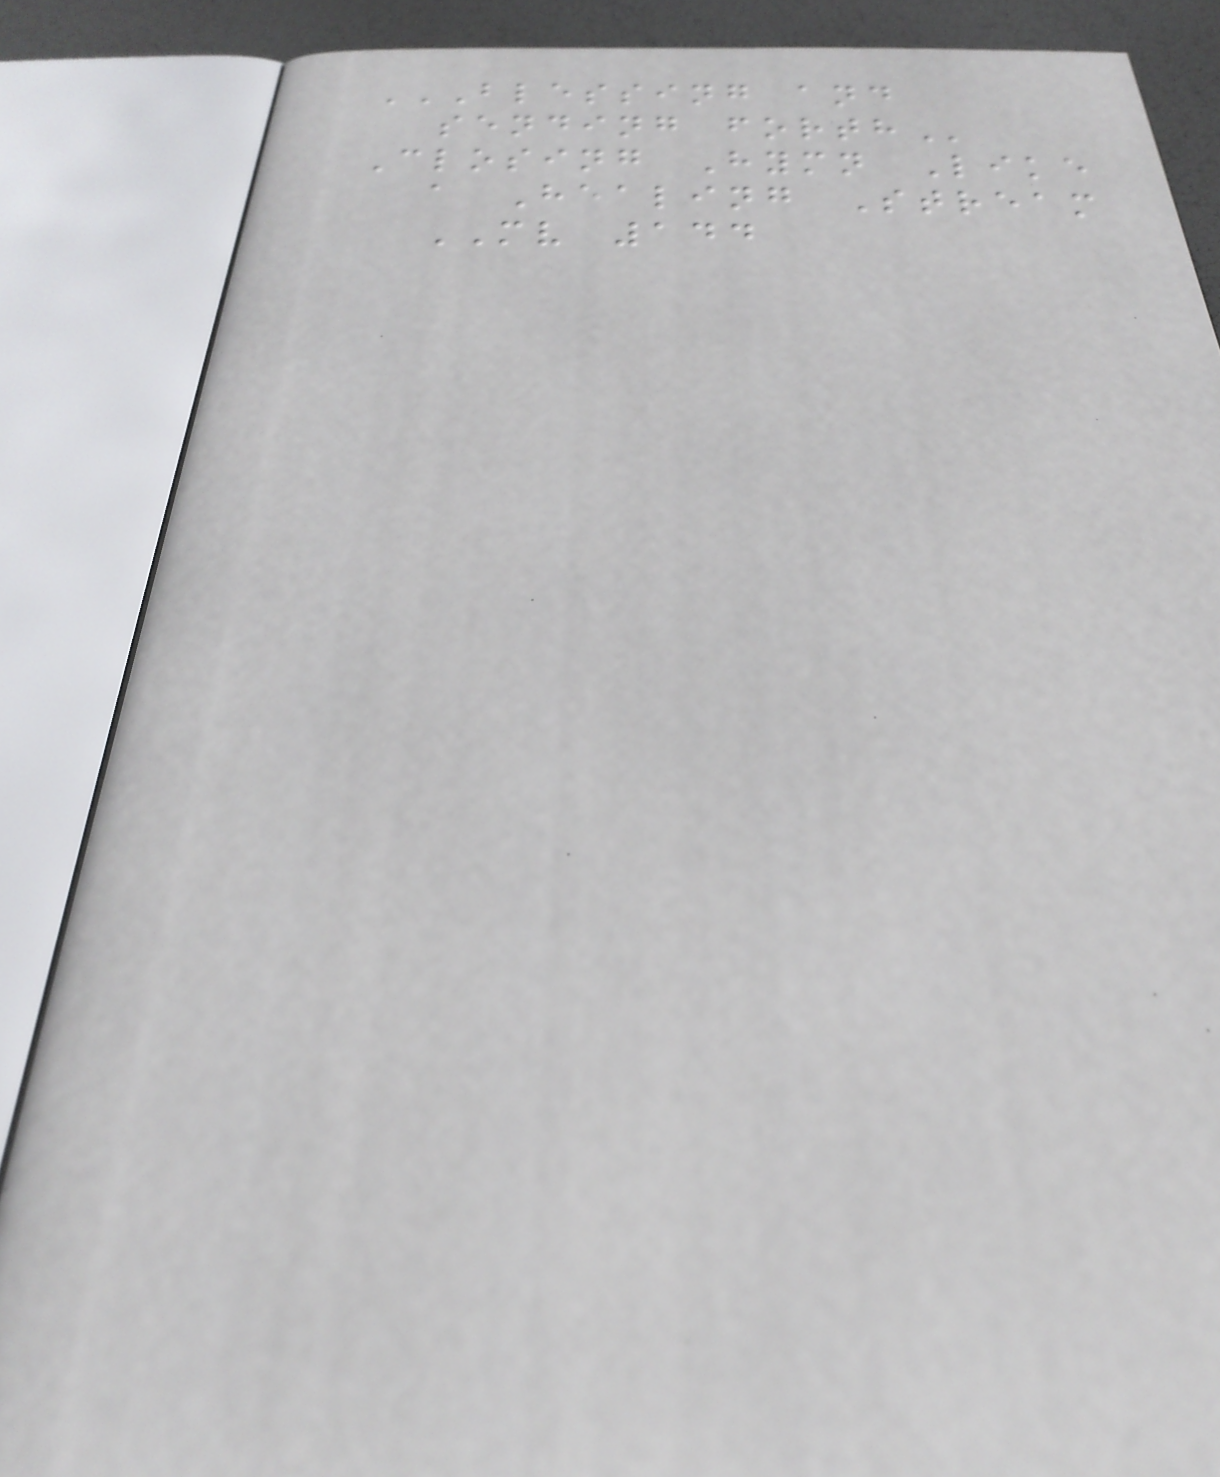BLESSING AND
SENDING FORTH
Closing Hymn Like
a Healing Stream
MV 144
